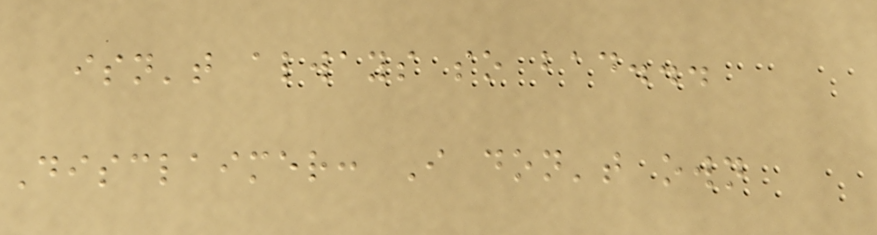isn't always so bad...
Disclaimer: I don't own
